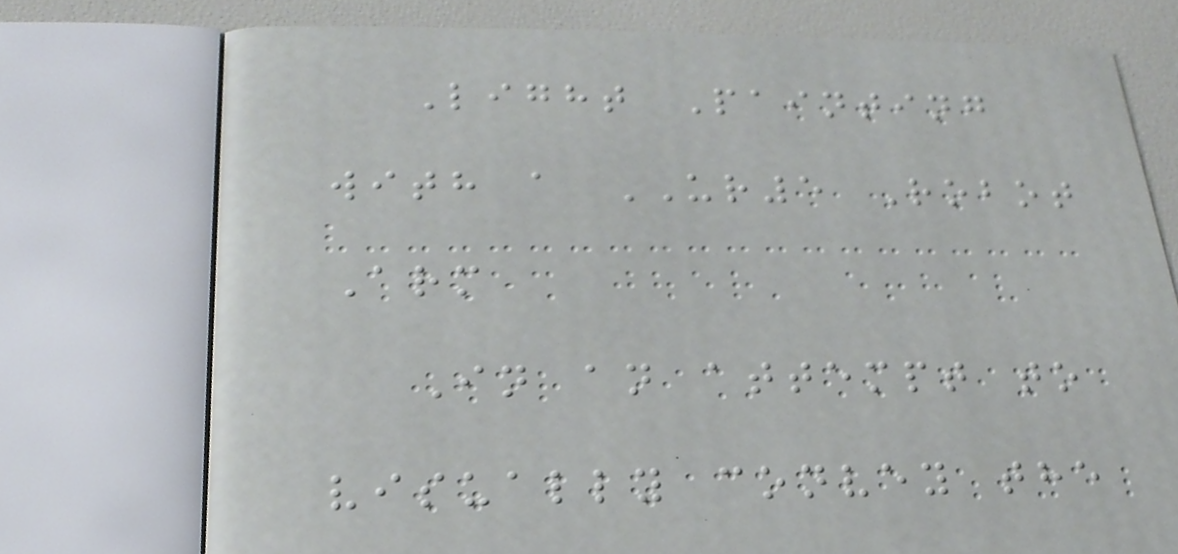Light Painting
with a UR5 Robot
Arm
In an attempt to
visually convey the
